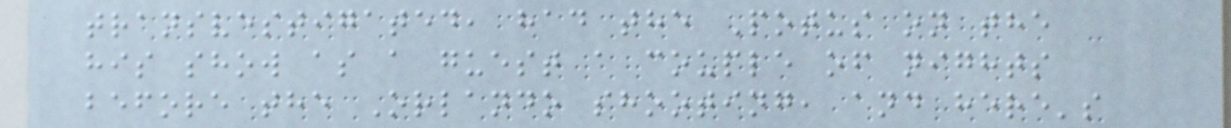transvestigated, had the Potus on the
his show as a guest a couple of nights
before the Orlando shooting, and here's
